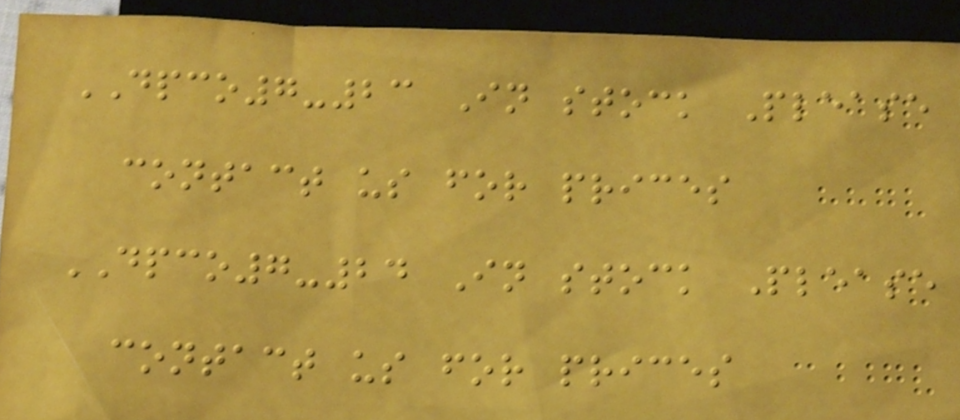DPCO7-23 In stock Please
contact us for prices
DPCO7-24 In stock Please
contact us for prices
